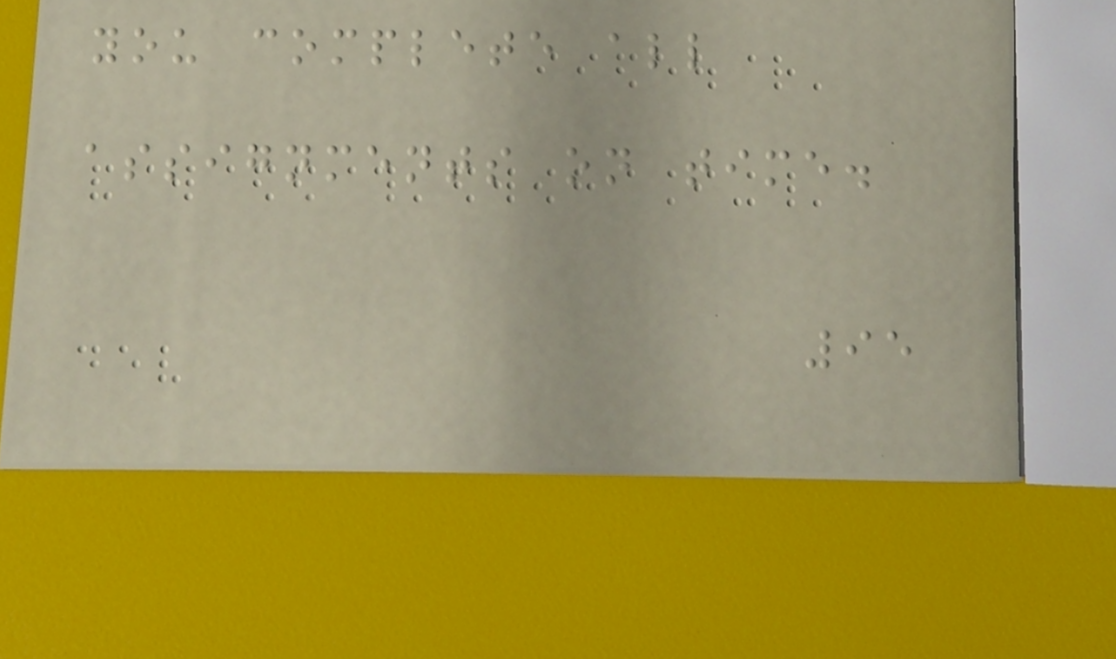you complete all
assignments on time.
95
